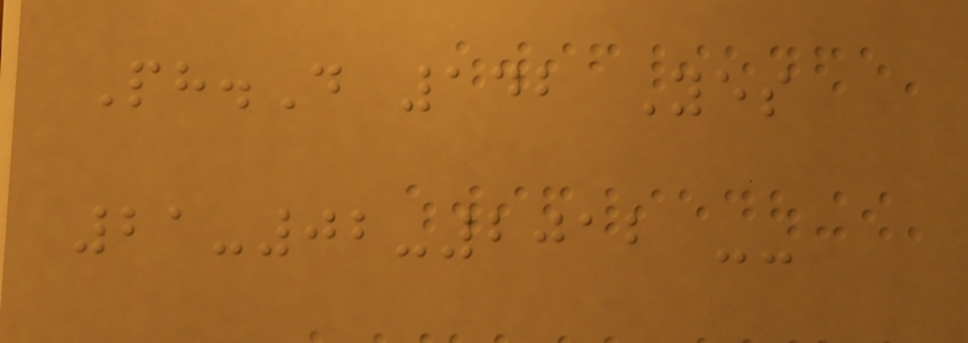Ph.D 142 Yes
21-02-2012 --
